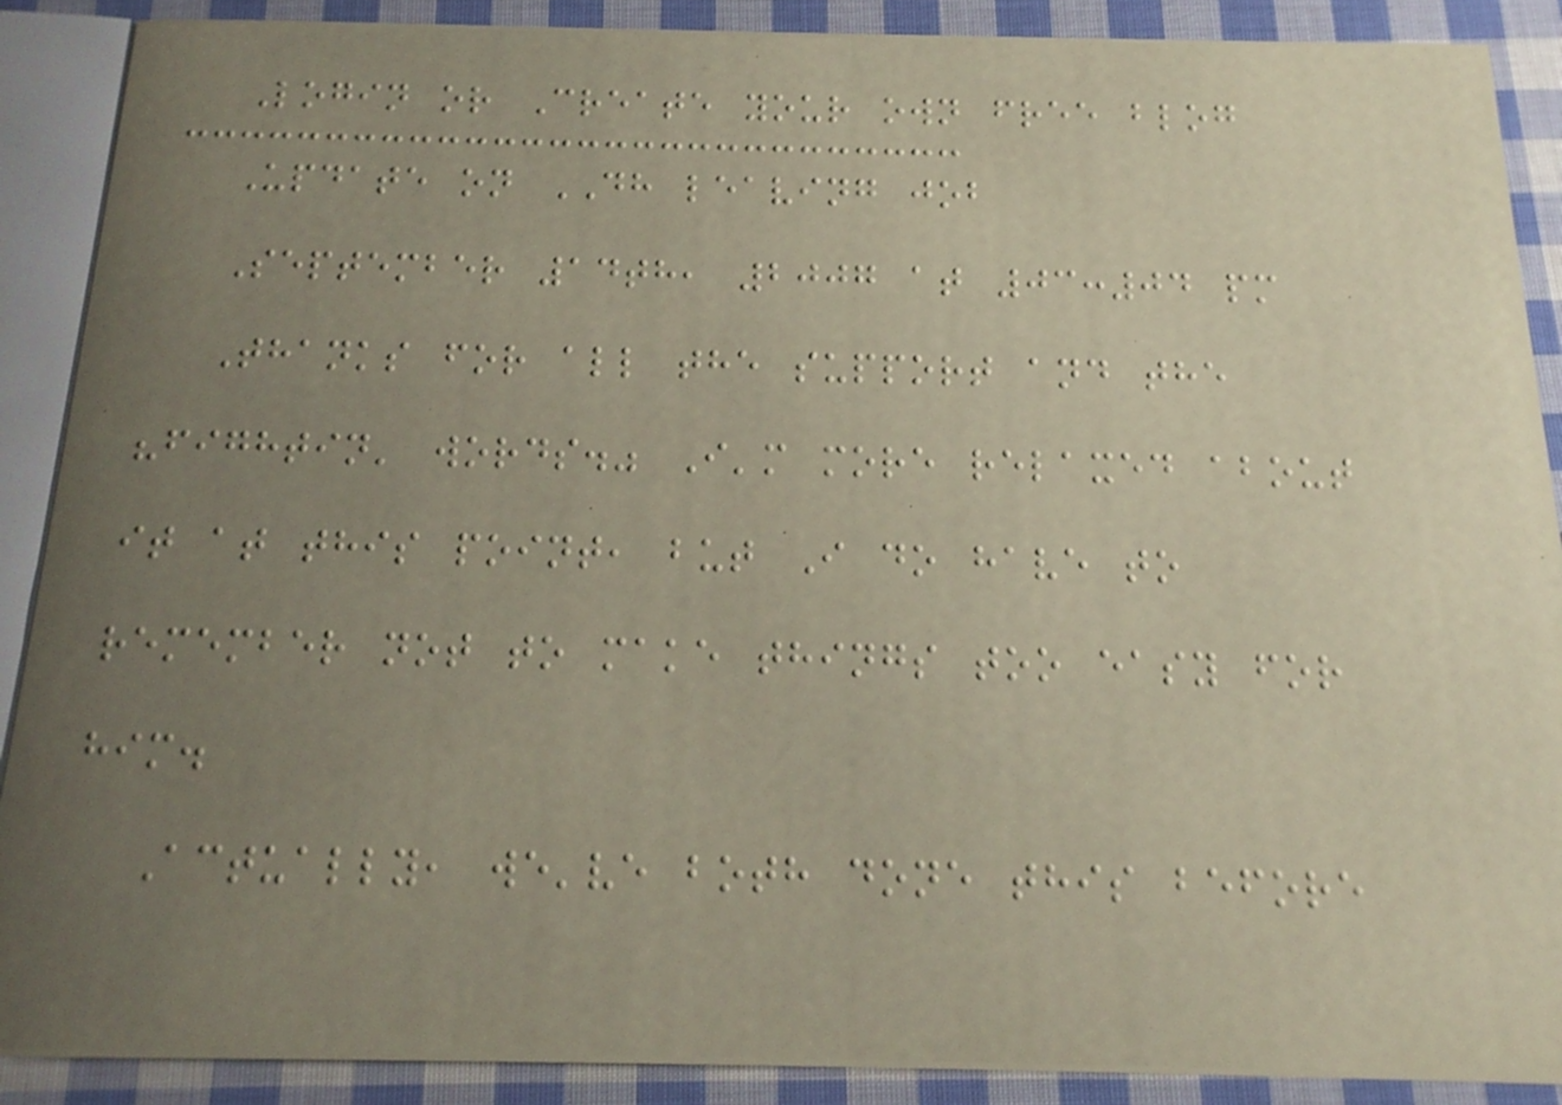Login or Create your own free blog
Update on DH leaving job
September 14th, 2007 at 03:04 pm
Thanks for all the support and the
"fightin' words." I'm more relaxed about
it at this point, but I do have to
remember not to make things too easy for
him.
Actually, we've both done this before
